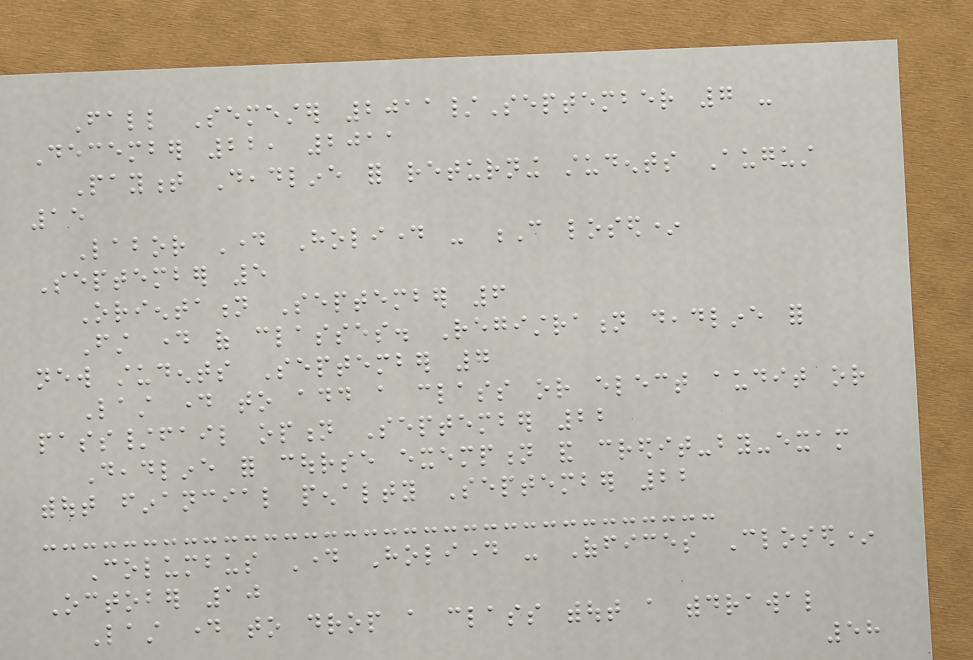Fall Semester 2011/September 7 -
December 22, 2011
Payment Deadline for returning students August
15
Labor Day Holiday - C losed*
September 5
Orientation September 6
First day of classes. Registration deadline for
new students September 7
Last day to add a class or elect audit or
pass/fail option September 22
Deadline for course exemption and credit-by-exam
without financial penalty September 22
Columbus Day Holiday - Offices Closed*
October 10
Last day to drop a class without a withdrawal
58
